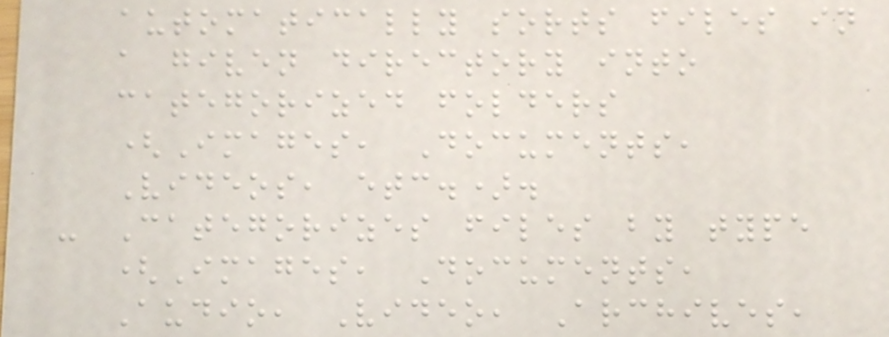automatically sorts files in
a given directory into
categorized folders
(Images, Documents,
Videos, etc.).
- Categorizes files by type
(Images, Documents,
Audio, Video, Archives,
